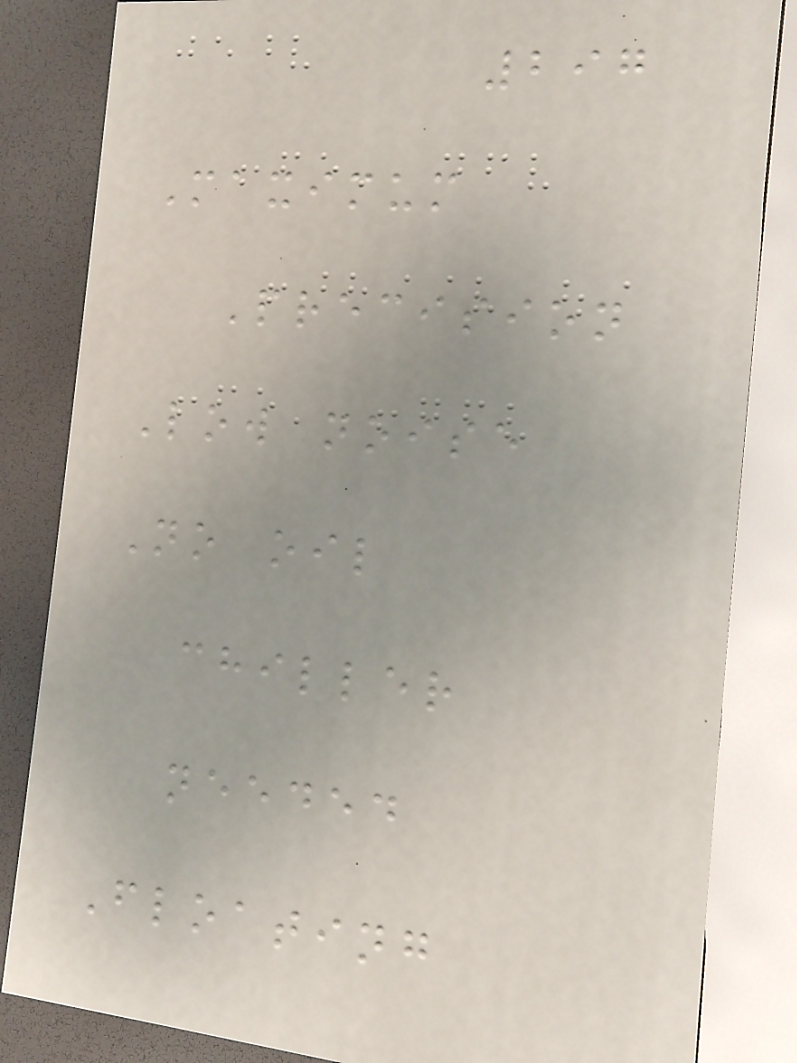297
Maximum
Precision
Low noise
No oil
chiller
needed
Floating
